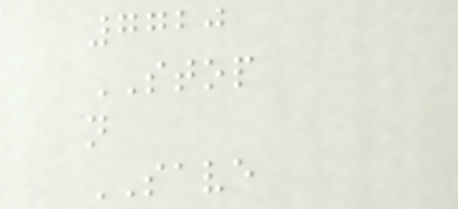7720
STOP
n
SAVE
